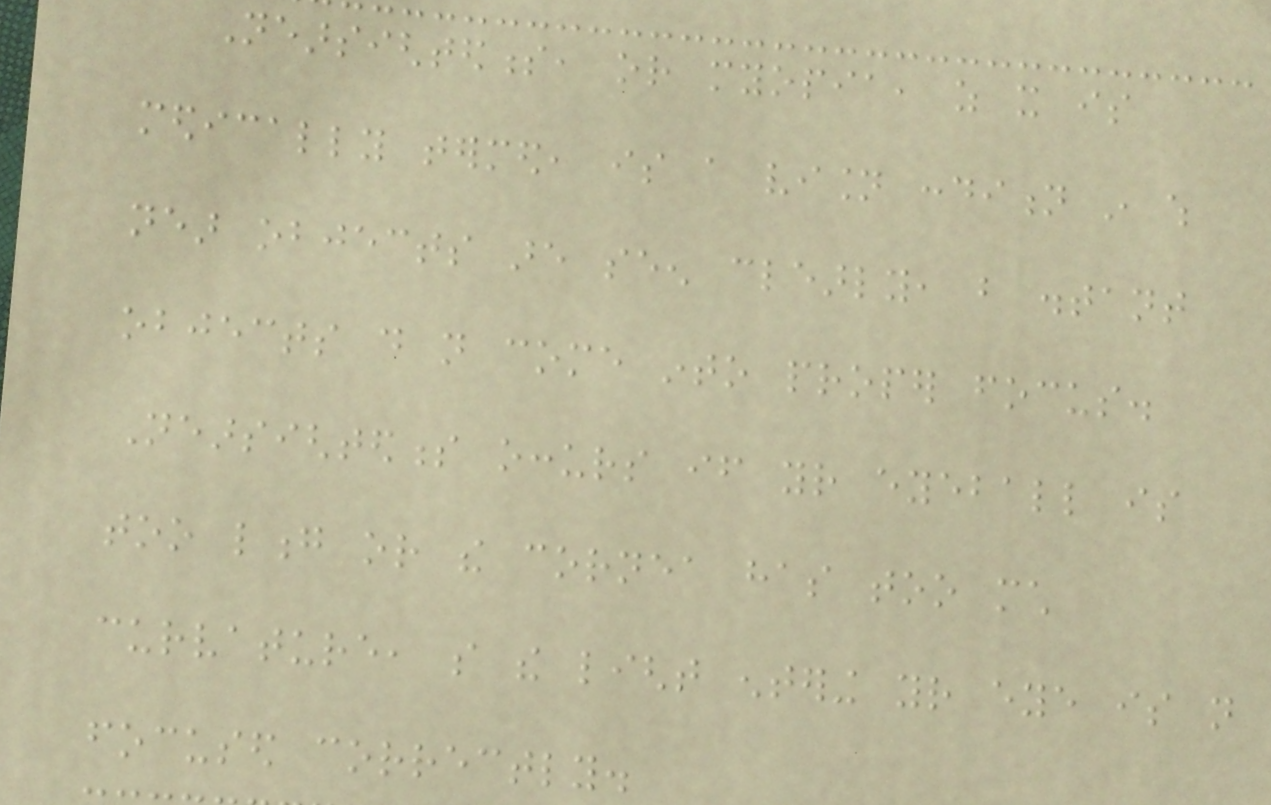Nearsightedness, or myopia, as it is
medically termed, is a vision condition in which
near objects are seen clearly, but distant
objects do not come into proper focus.
Nearsightedness occurs if your eyeball is
too long or the cornea has too much
curvature, so the light entering your eye is not
focused correctly.
